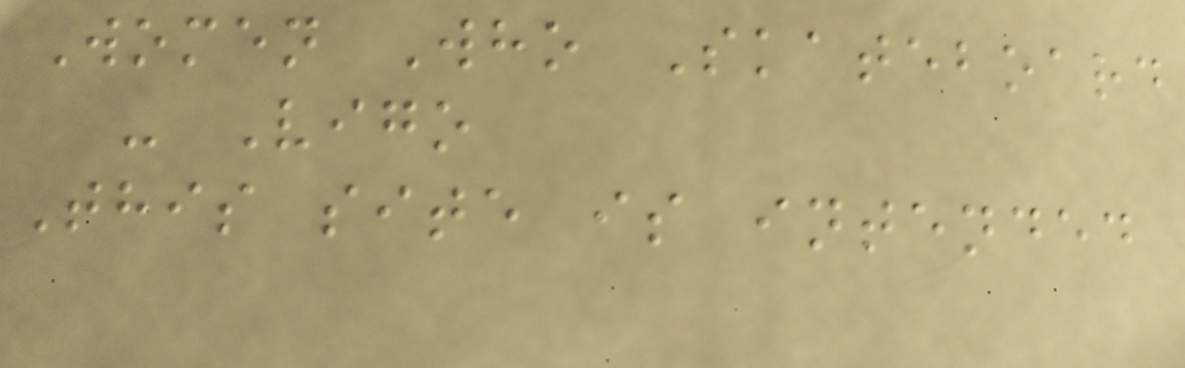Women Who Skateboard
- Vigo
This site is intended
